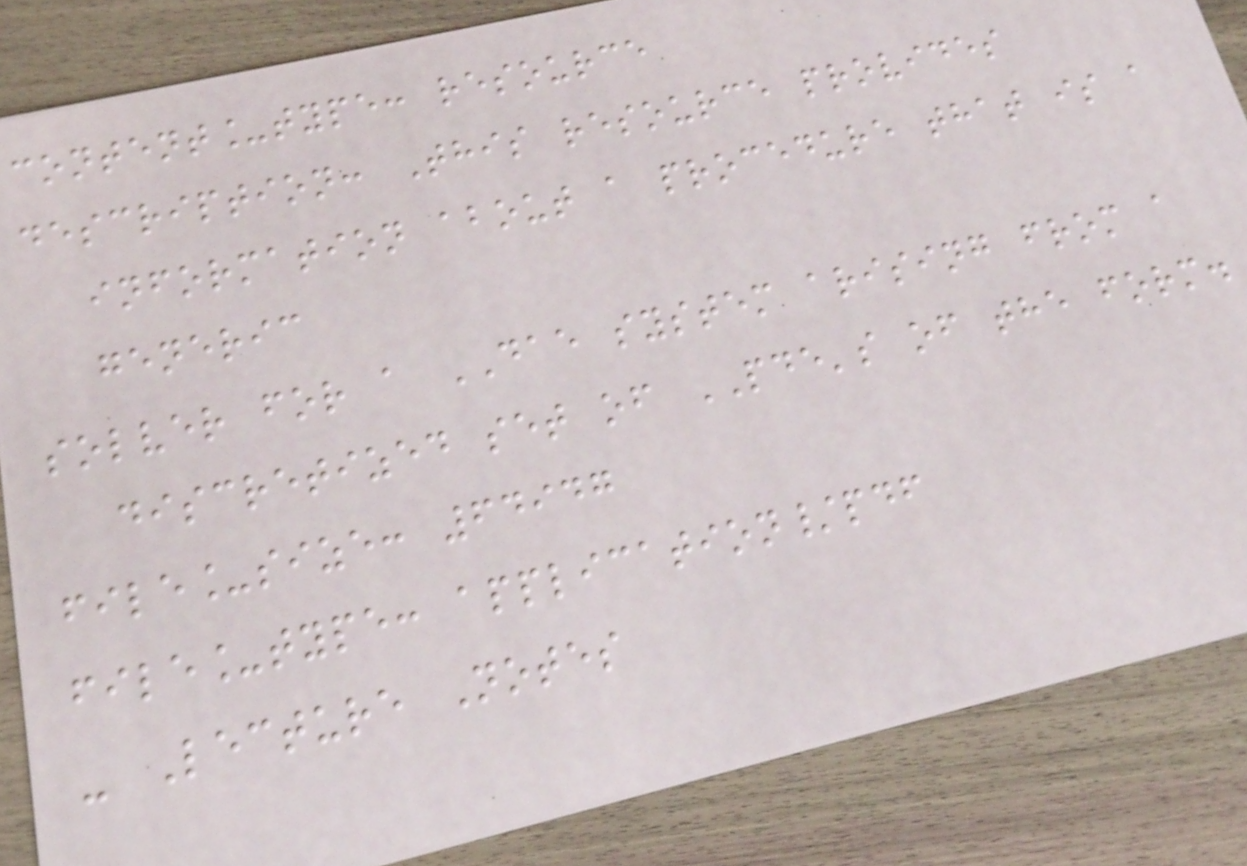content_type: resource
description: This resource provides
information about a procedure that is a
generic
solver for a DAE system arising from a
discretized set of PDE's of the form.
file_size: 64947
file_type: application/pdf
- Lecture Notes
